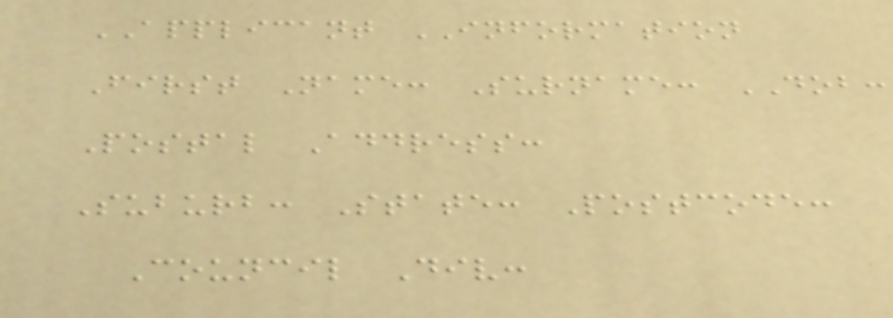APPLICANT INFORMATION
First Name: Surname: DOB:
Postal Address:
Suburb: State: Postcode:
Council Div:
